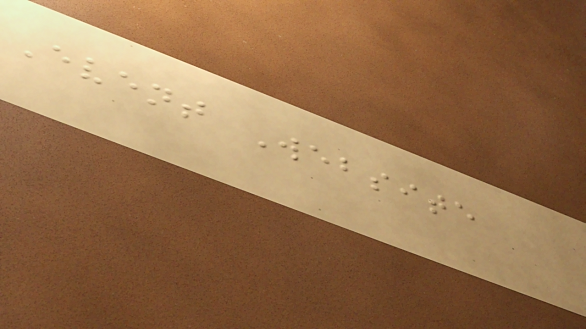Event Website
